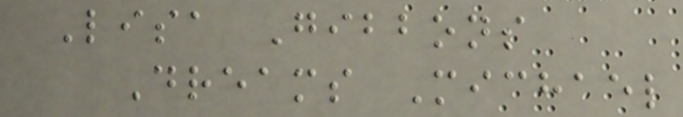Lisa Gibbons
Dreams Michael
